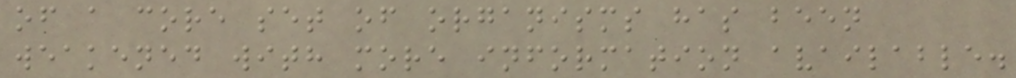of a core set of organisms has been
weakened with more information available.
